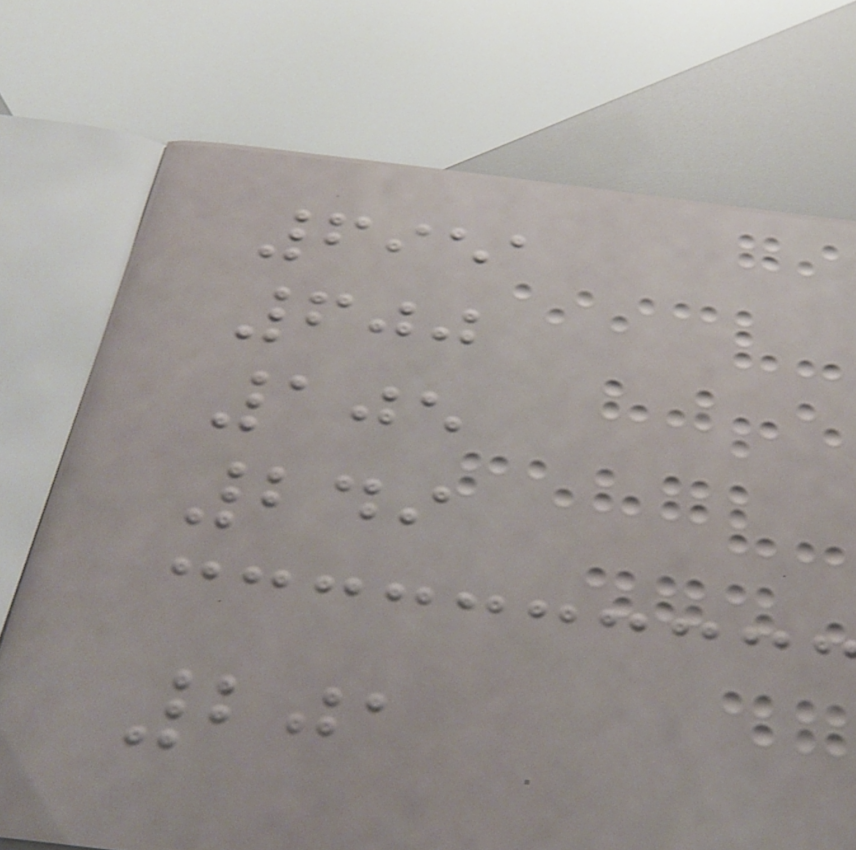6951
600
105
249
201
